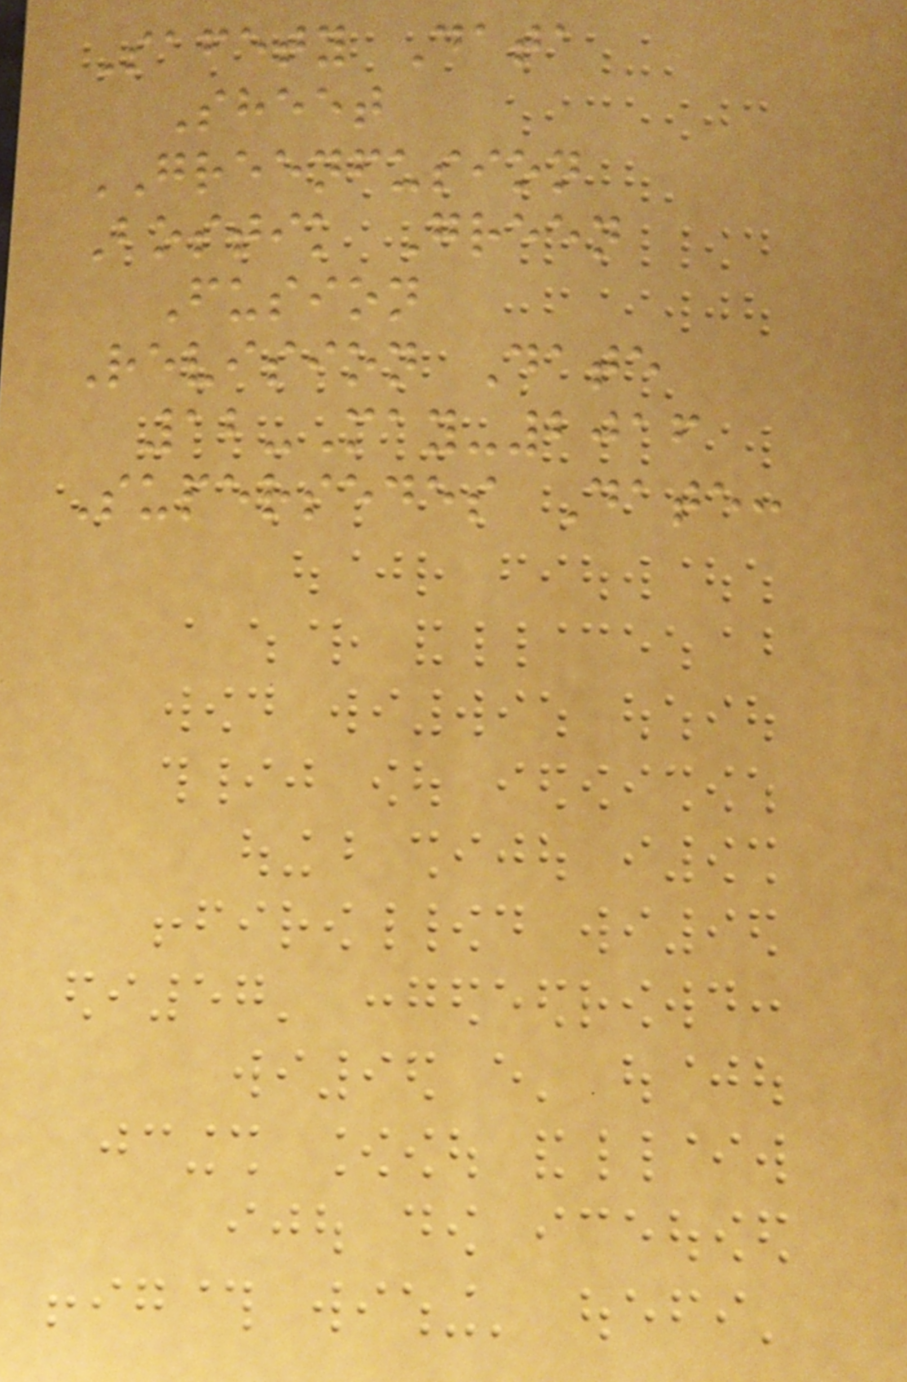Safety Data
Sheet
GREENFUSION
Bostik Green
Fusion
Revision Date
12-May-2016
Supersedes Date:
